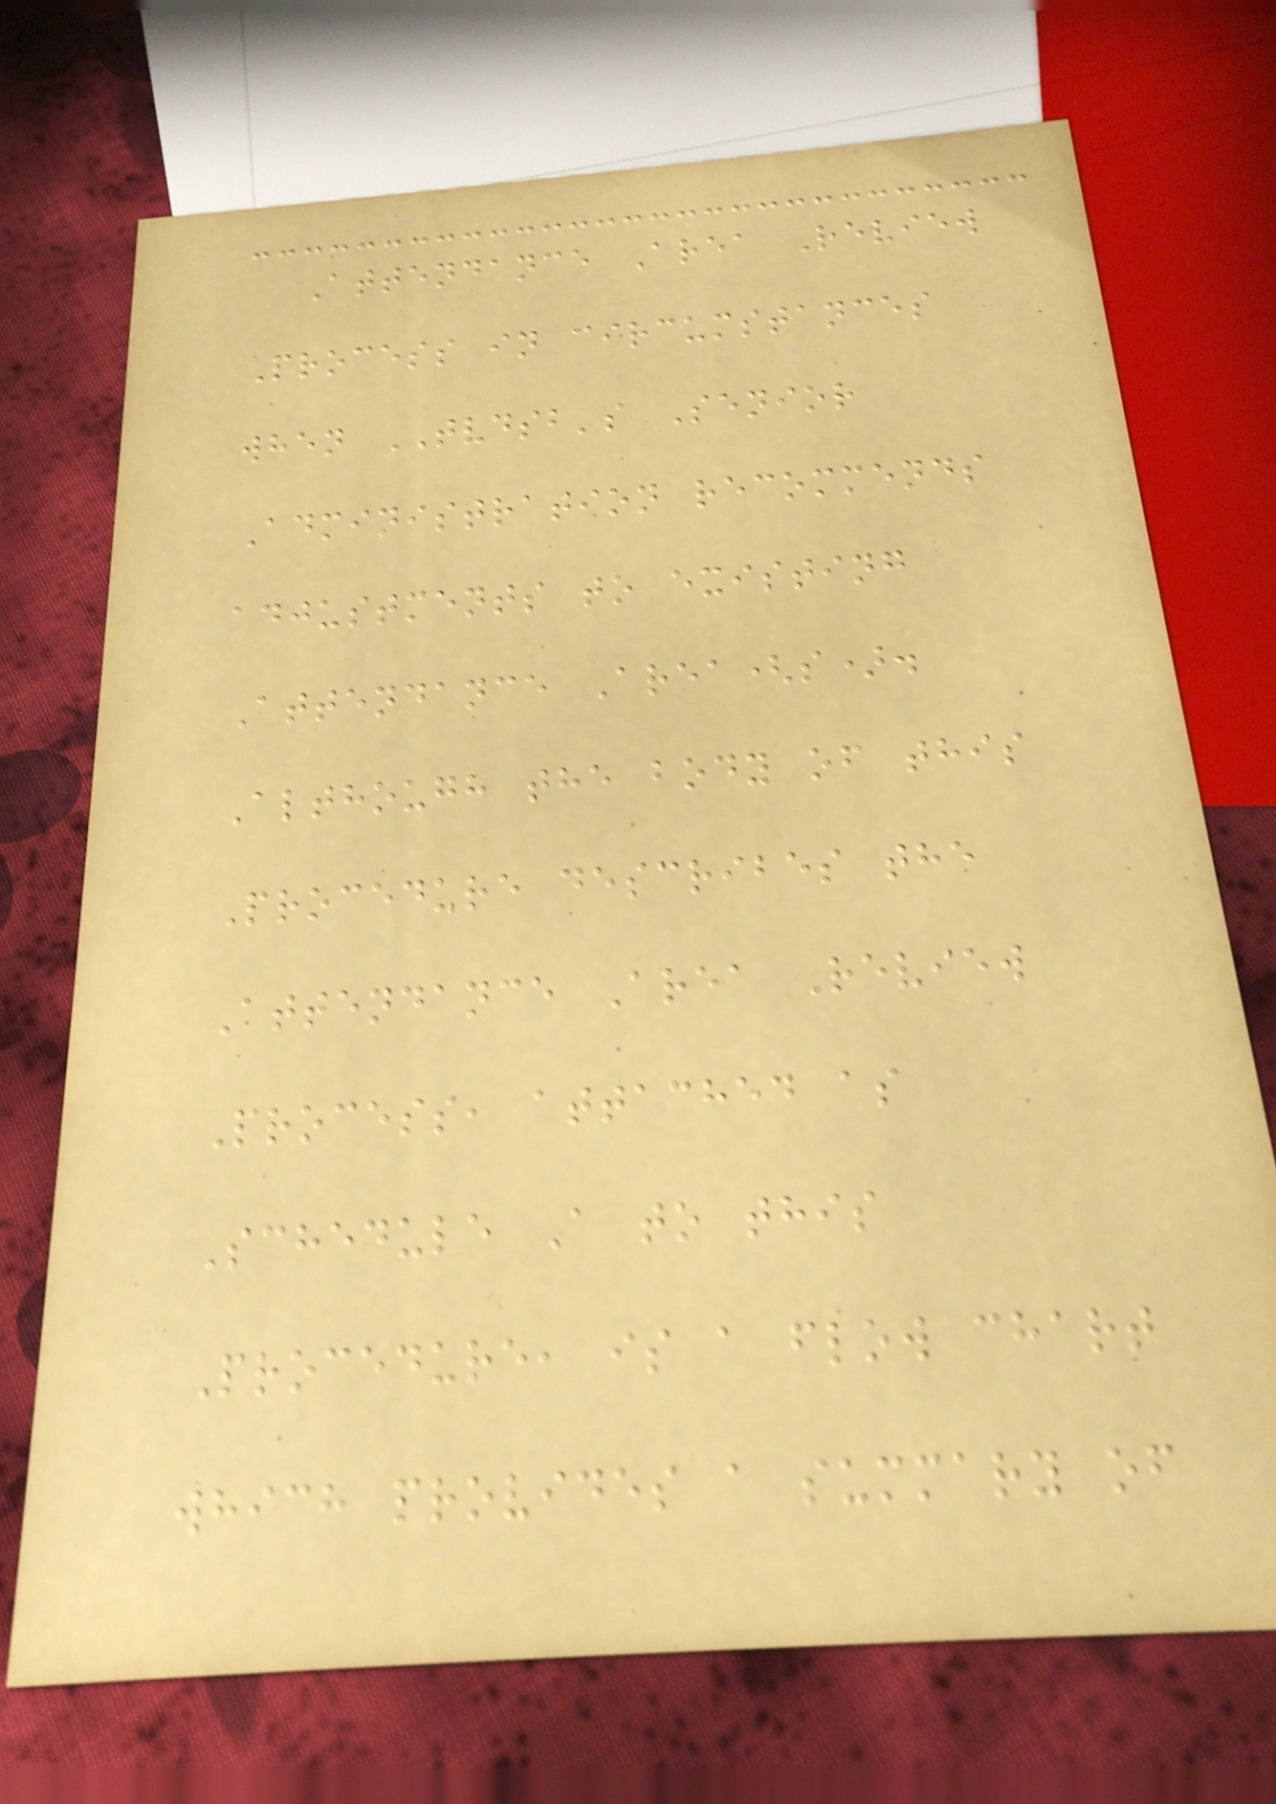Attendance Area Review
Process in circumstances
when TVDSB's Senior
Administration recommends
adjustments to existing
Attendance Area(s).
Although the body of this
Procedure describes the
Attendance Area Review
Process, attached as
Schedule A to this
Procedure, is a flow chart
which provides a summary of
